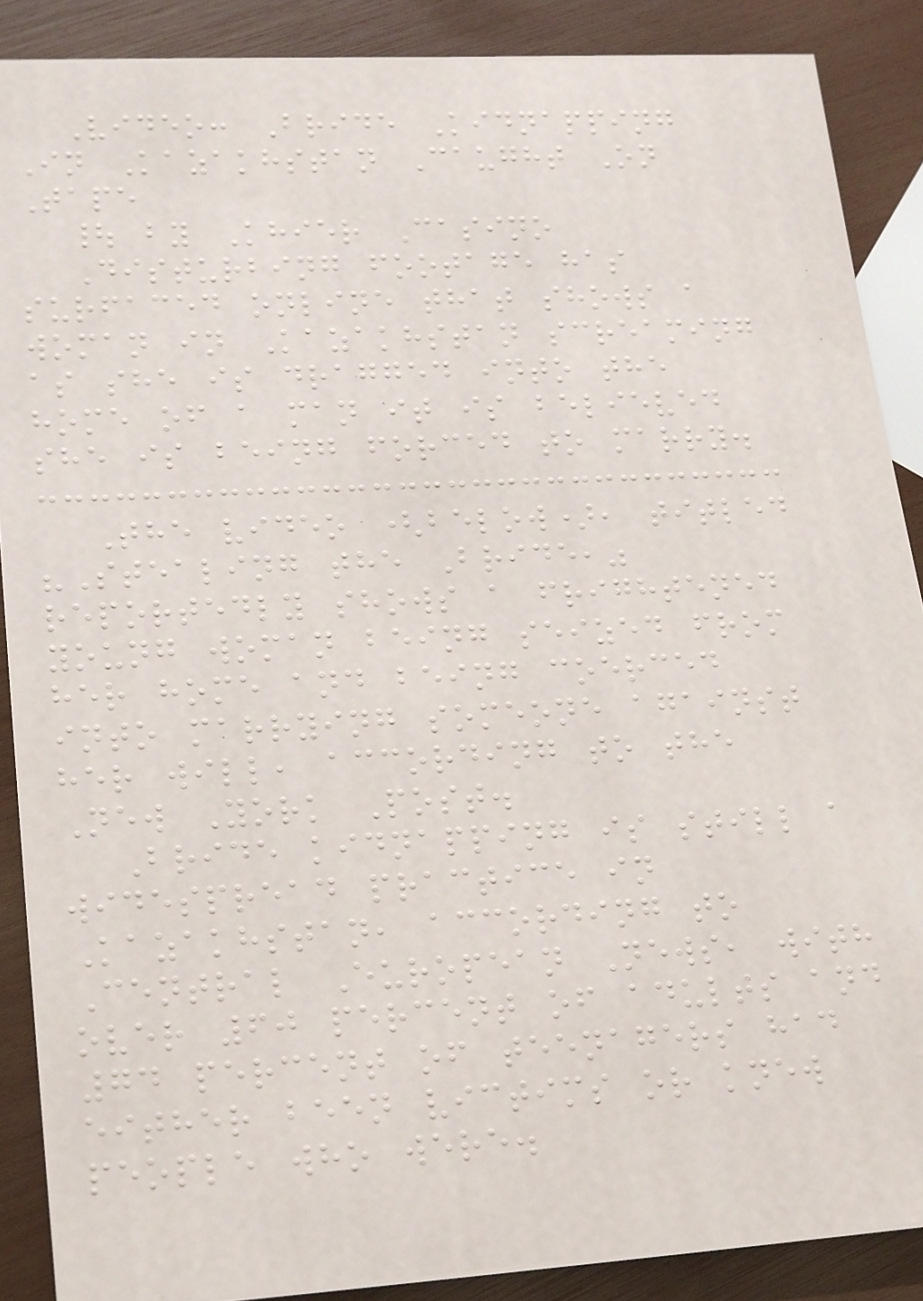Video: Bride Kidnapping
In Kazakhstan Caught On
Tape
| by Khier Casino
Disturbing footage has
surfaced online that shows a
woman in Kazakhstan screaming
as she is dragged into the
home of a man it is believed
she is being forced to marry.
The video (below), titled
"Stealing the Bride,"
reportedly shows a frightened
young woman being seized from
her home and being coerced
into marrying someone against
her will, according to the
New York Post.
Bride kidnapping is still a
widespread practice in
Kazakhstan, according to
Central European News, with
over 60 percent of adults and
74 percent of teenagers had
either been victims or knew
people who were.
